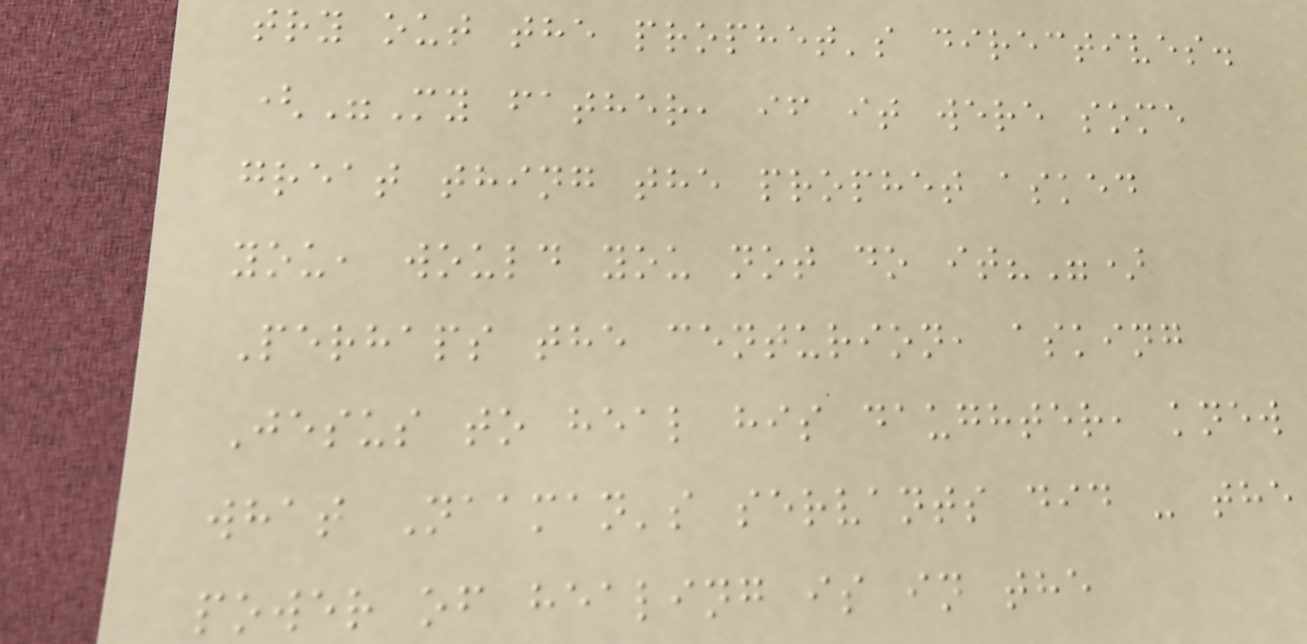try out the prophet's directives.
("My father, if it were some
great thing the prophet asked
you, would you not do it?")
Perhaps the centurion, asking
Jesus to heal his daughter, knew
what Naaman's servants did - the
power of healing is in the
